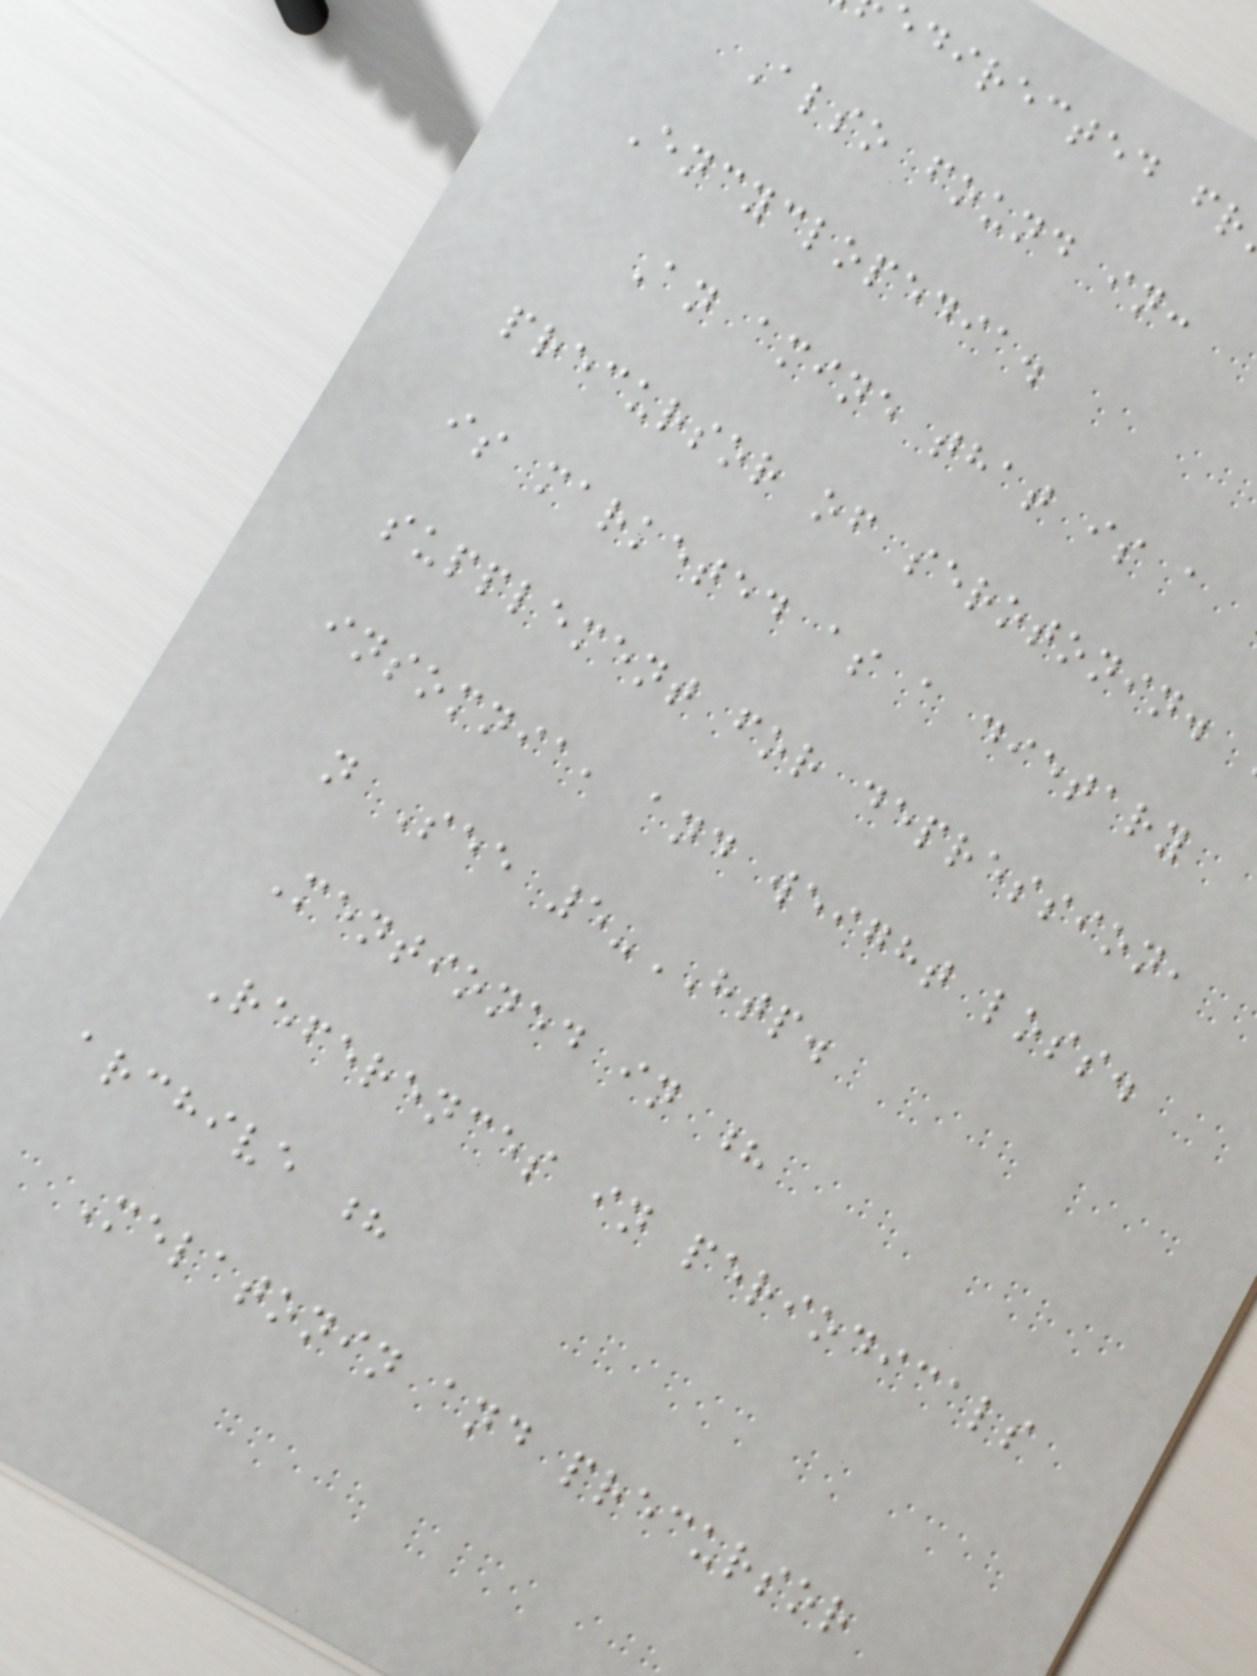edirected fr
Also found in:
Encyclopedia.
An amine that is a
precursor of serotonin.
is marketed as a dietary
supplement for depression,
insomnia, and weight loss.
n See 5-HTP.
Mentioned in ?
References in periodicals
archive ?
Melatonin and precursor
